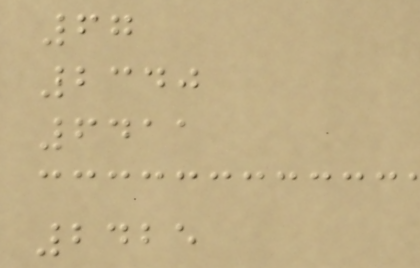67
2340
6411
2425
